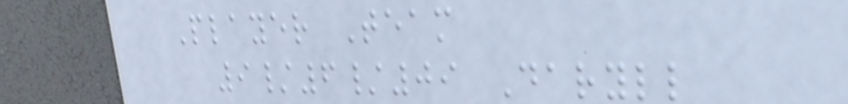Player Team
9/6/09 Daryll
